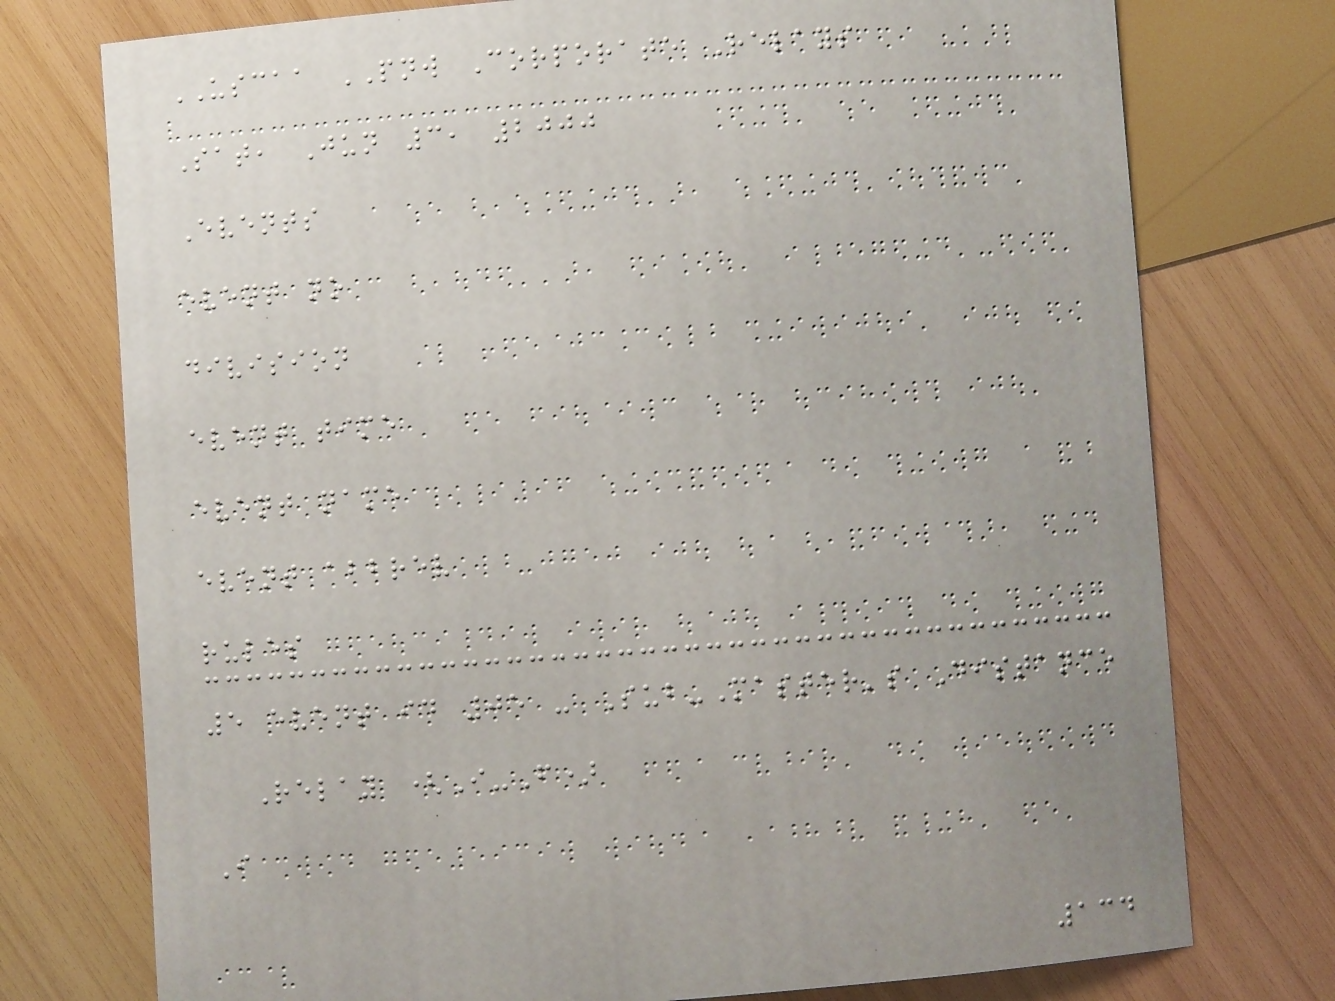USCAA PNW Corporate Relays
Sat, Jun 3, 2000
Events
event no
division
event time
event name
event abbrev
rules
5 event id 05 - Sub-Master's Distance
Relay (I-F)
I
134
